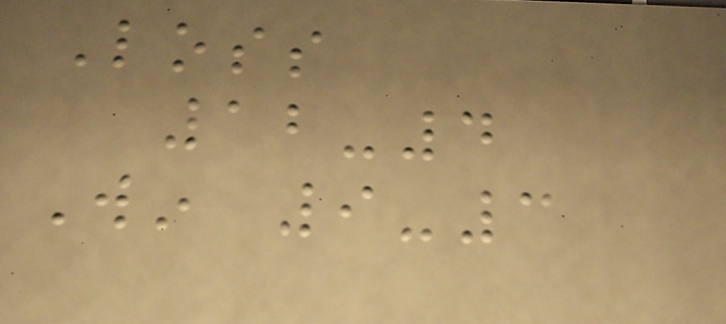Loss
12-4
Win 9-3
